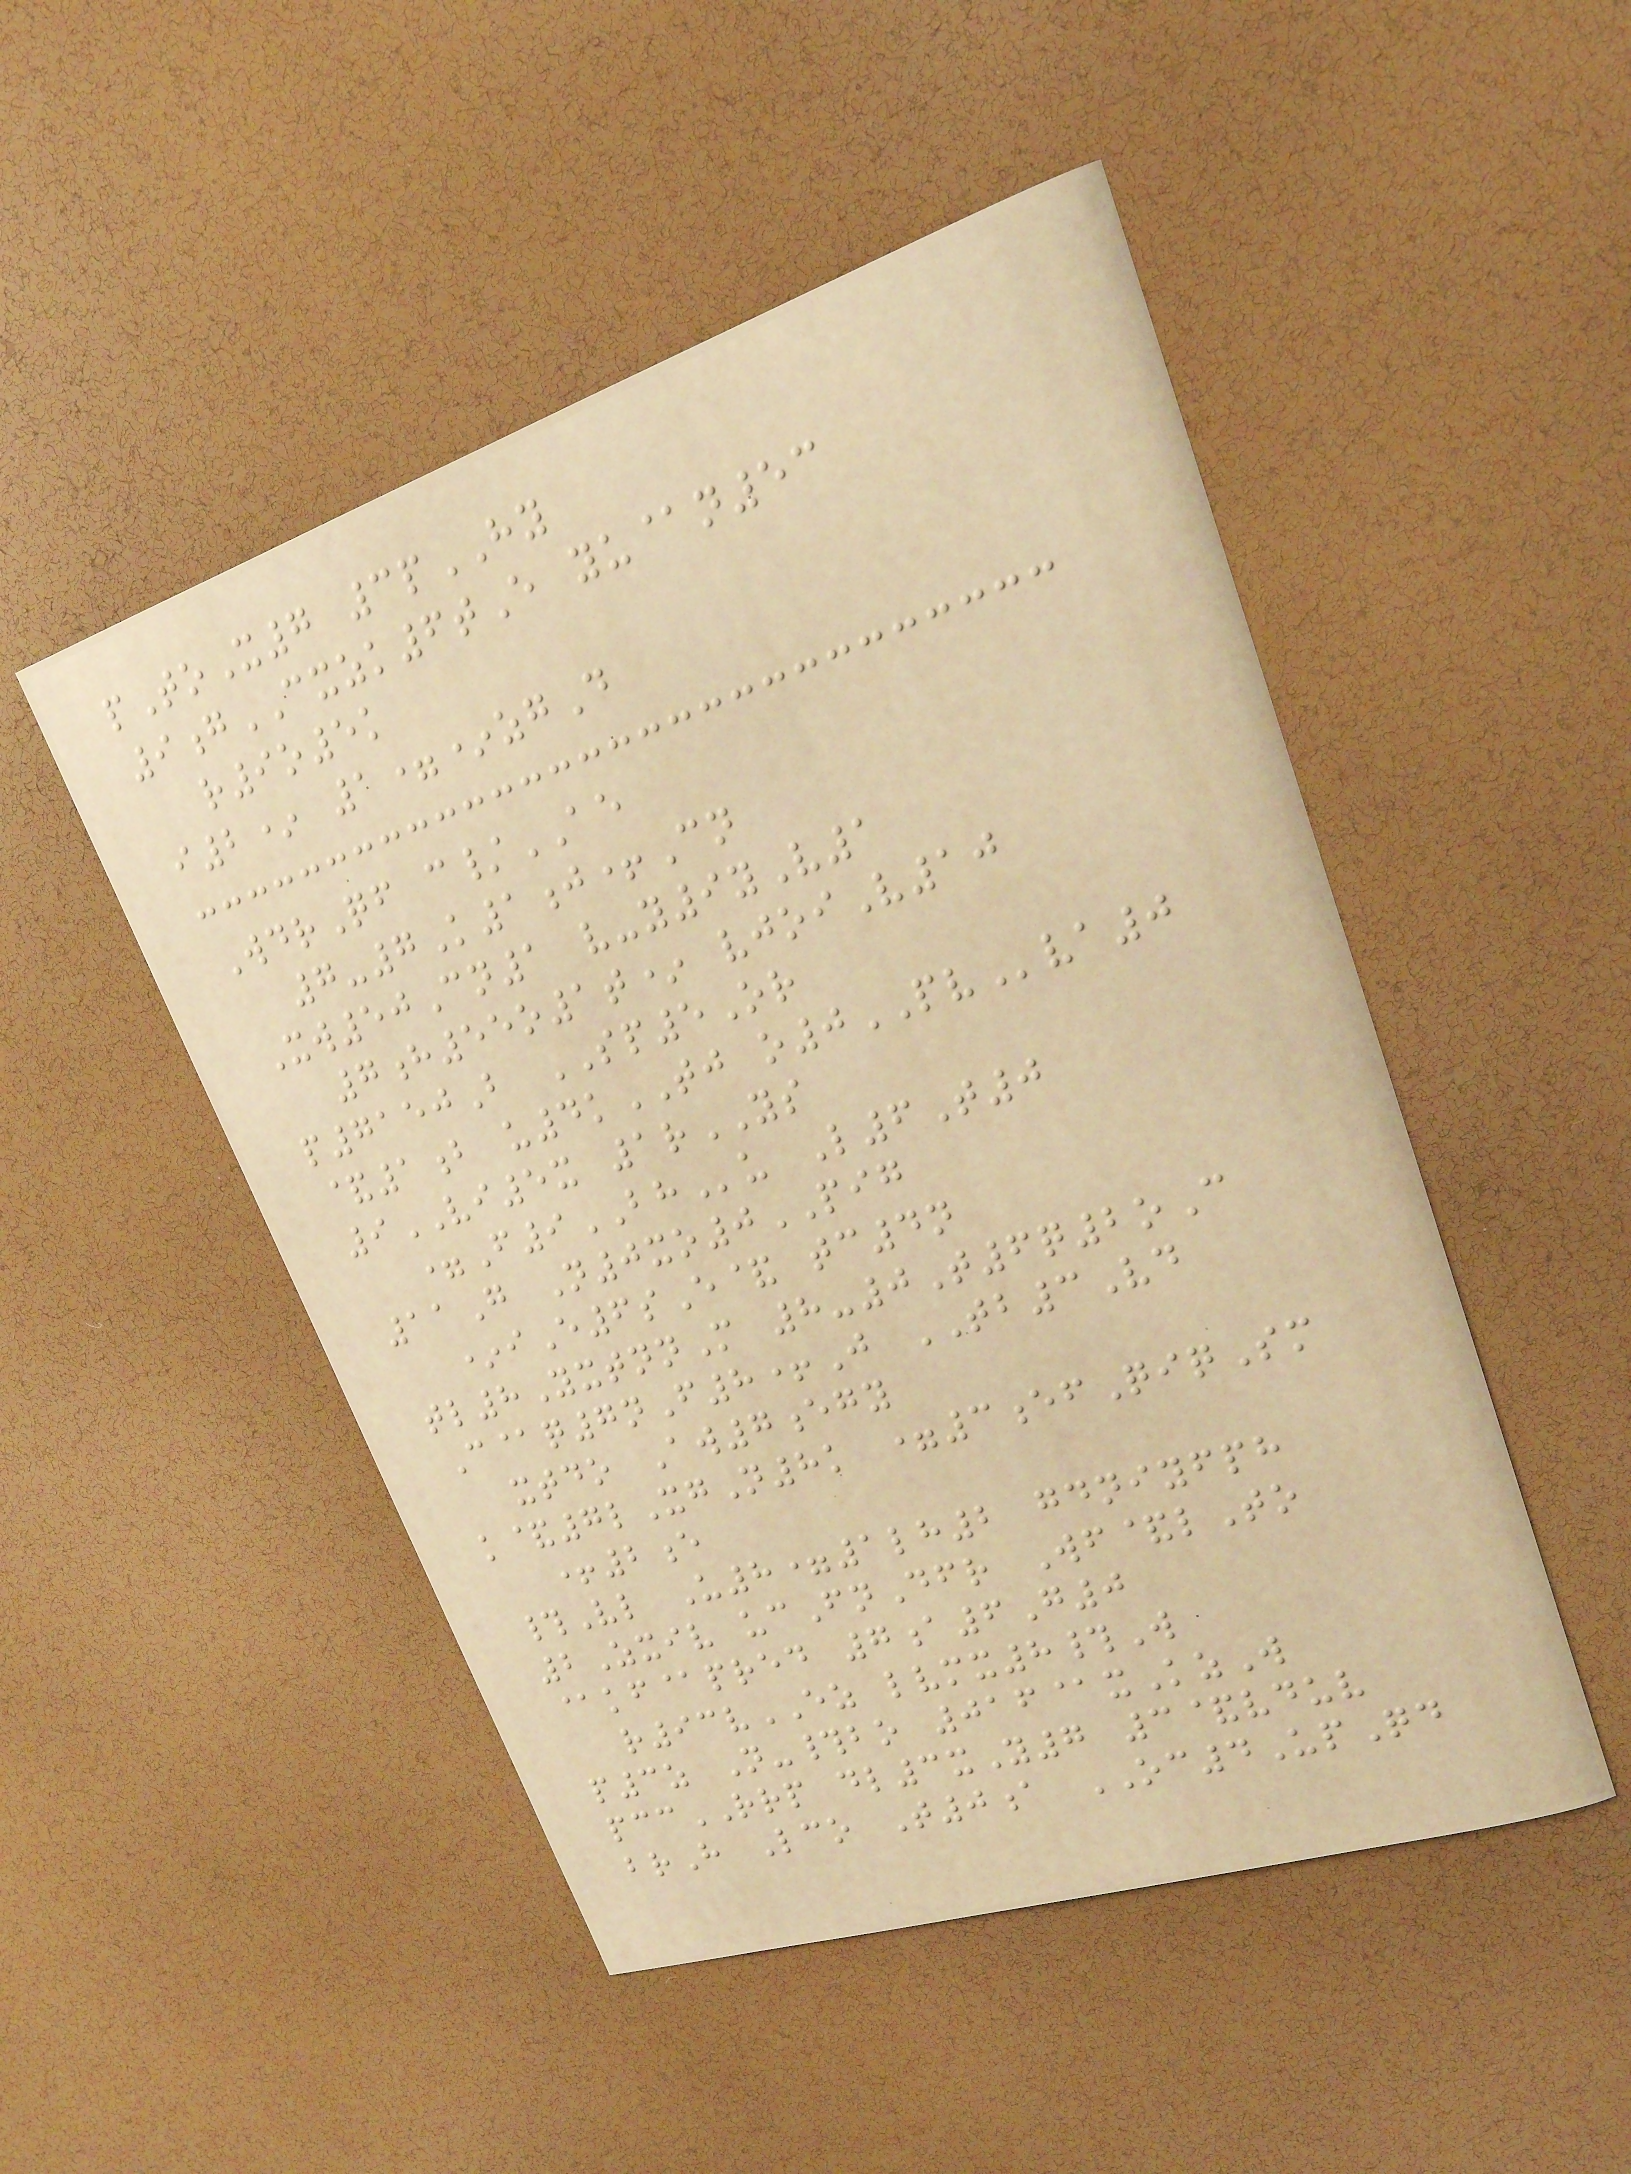pToX7 3pHY
9gCXZK6tE yu@n53
r9o5k
i2* 1=*zgD
WdrQf c/AE
7-7K1j+Cn
Xw50Cn1 v-y9yV1
7h55o1t* vjoiV10
p7150B SP5Or
&1b u4kTJ o0PVva0
9VI5x 1rYS
=F9BHu L6T0
11G N0xo0PIG
*iE6sE& tc4n
tl8YxtnnM 8-0T6q2oC
C@q7nF8+J TB3Vd
xtdo Aw7egy
k&7lXgN8k =3efQiqSm
+2e
#Vl U8=1lh2 gdniyfph
2Zxiv ucFnDfr Wf&lTo
@kf@pred 7a6G0
r93vEZ lvmx8#W
p3z N-#bo 016@xKzW
pccRRP dl3xY7 3&vduv
brH Lco T0a OC4UpQd
